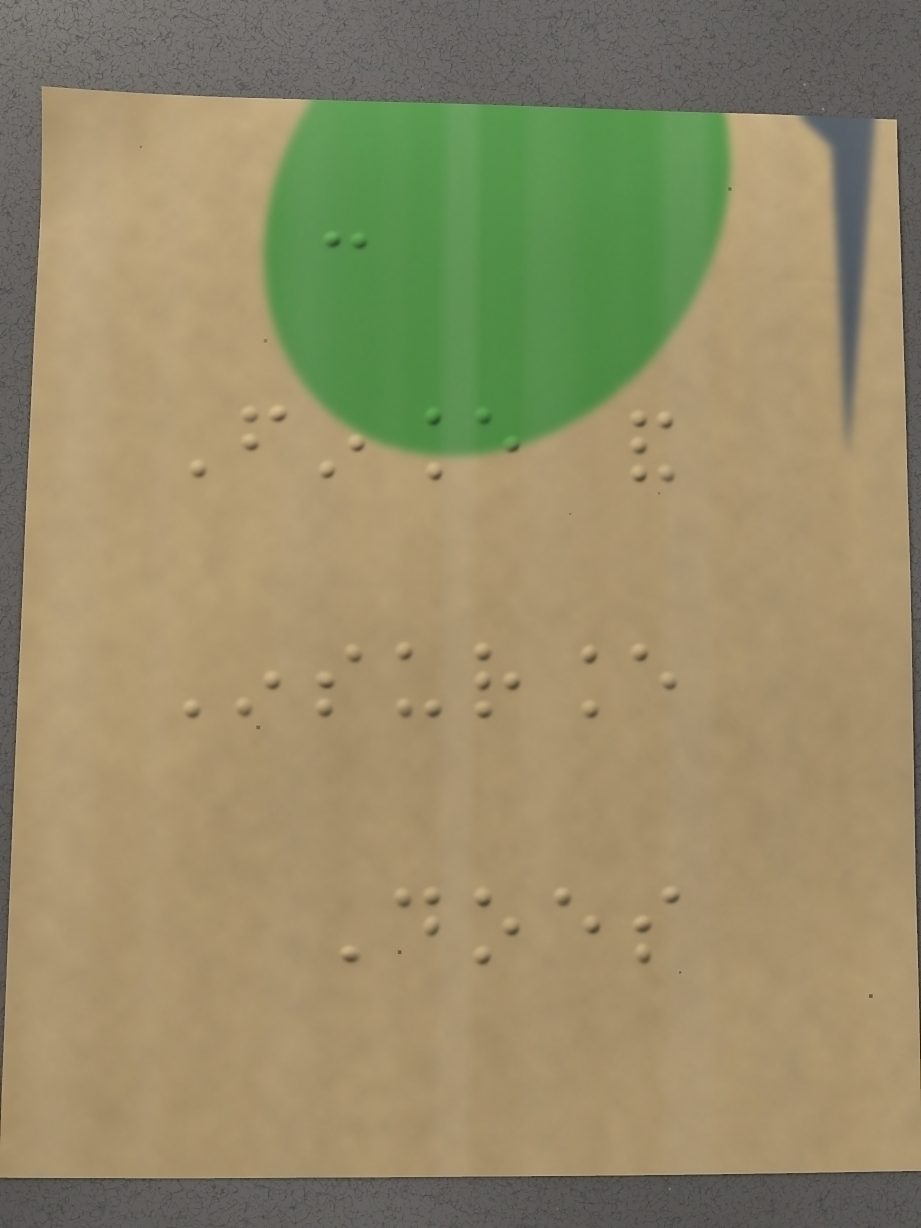-
Finance and
Insurance
Does
